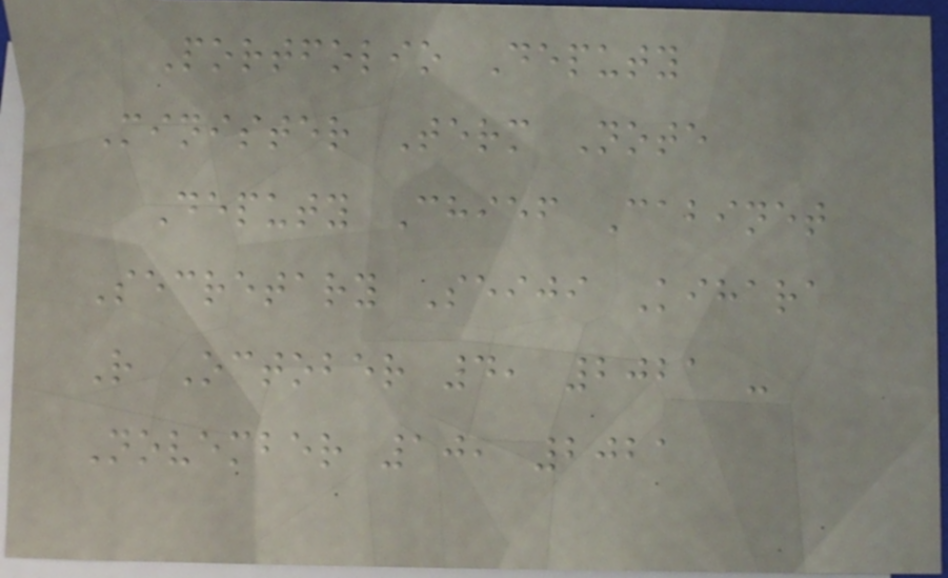Portfolio Deputy
Minister Term Note
Deputy Chief Cabinet
Secretary Seiji Kihara
R October 4, 2021 -
November 10, 2021
